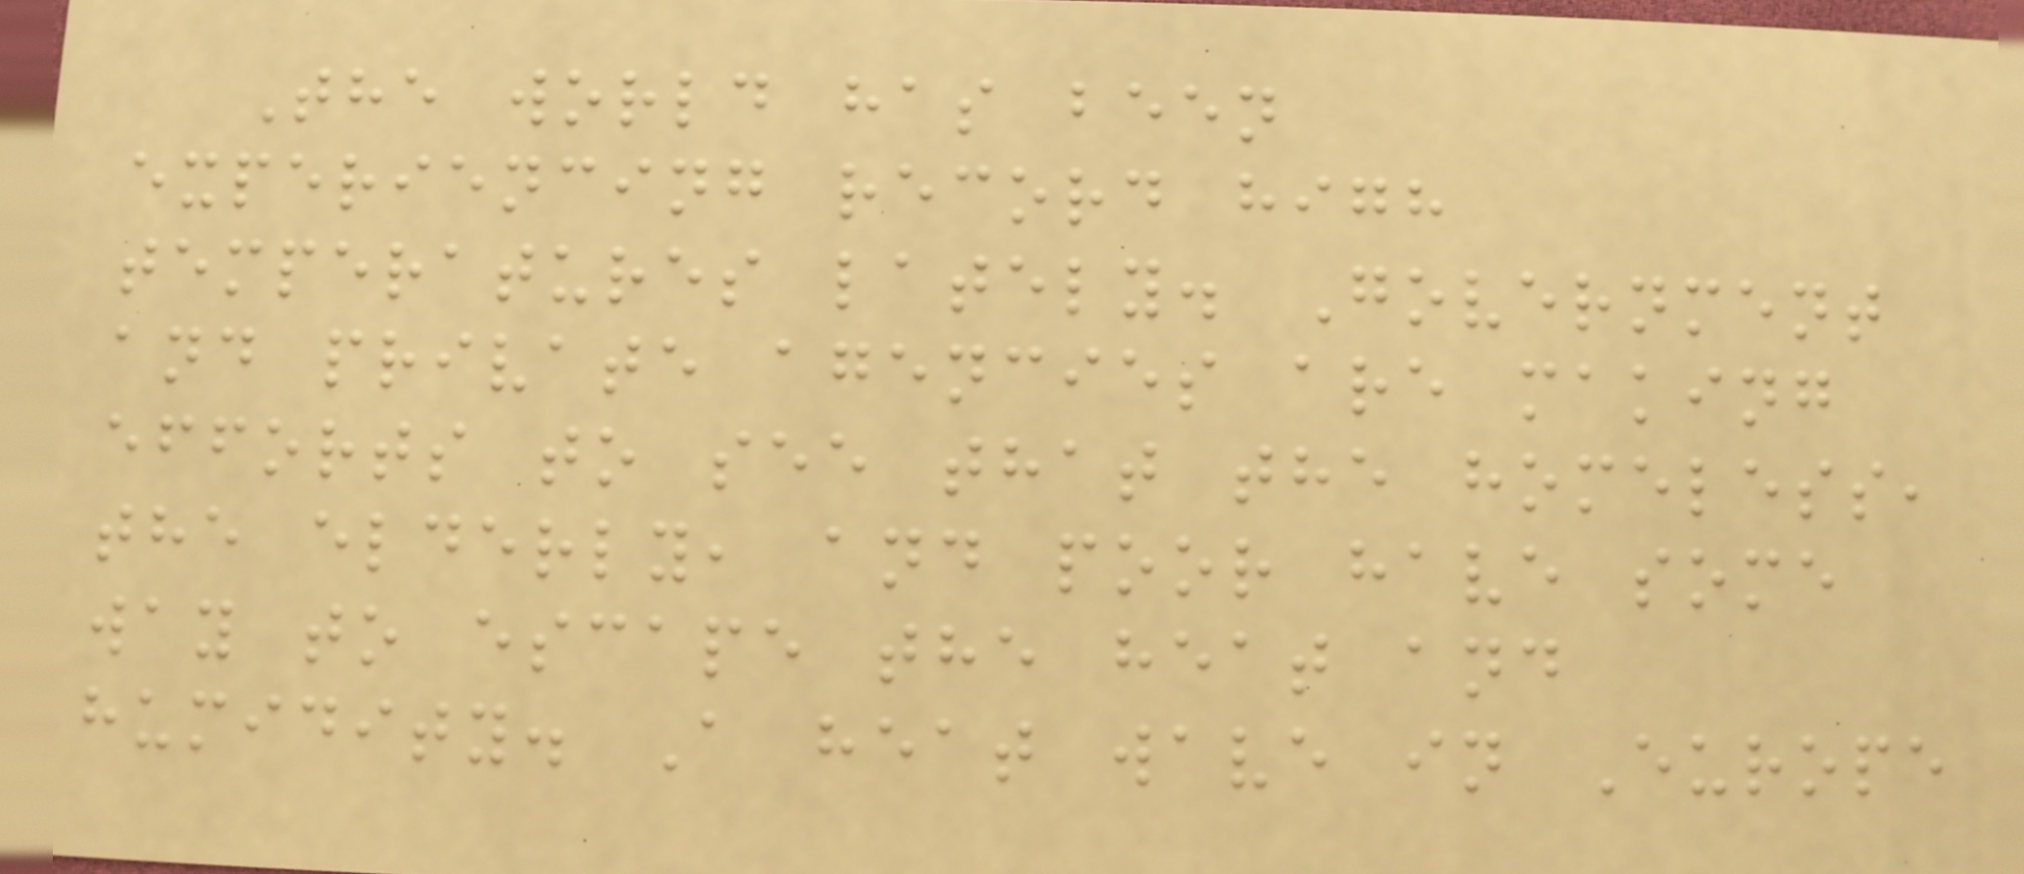The world has been
experiencing record high
temperatures lately. Government
and private agencies are making
efforts to see that the homeless,
the elderly, and poor have some
way to escape the heat and
humidity. A heat wave in Europe
